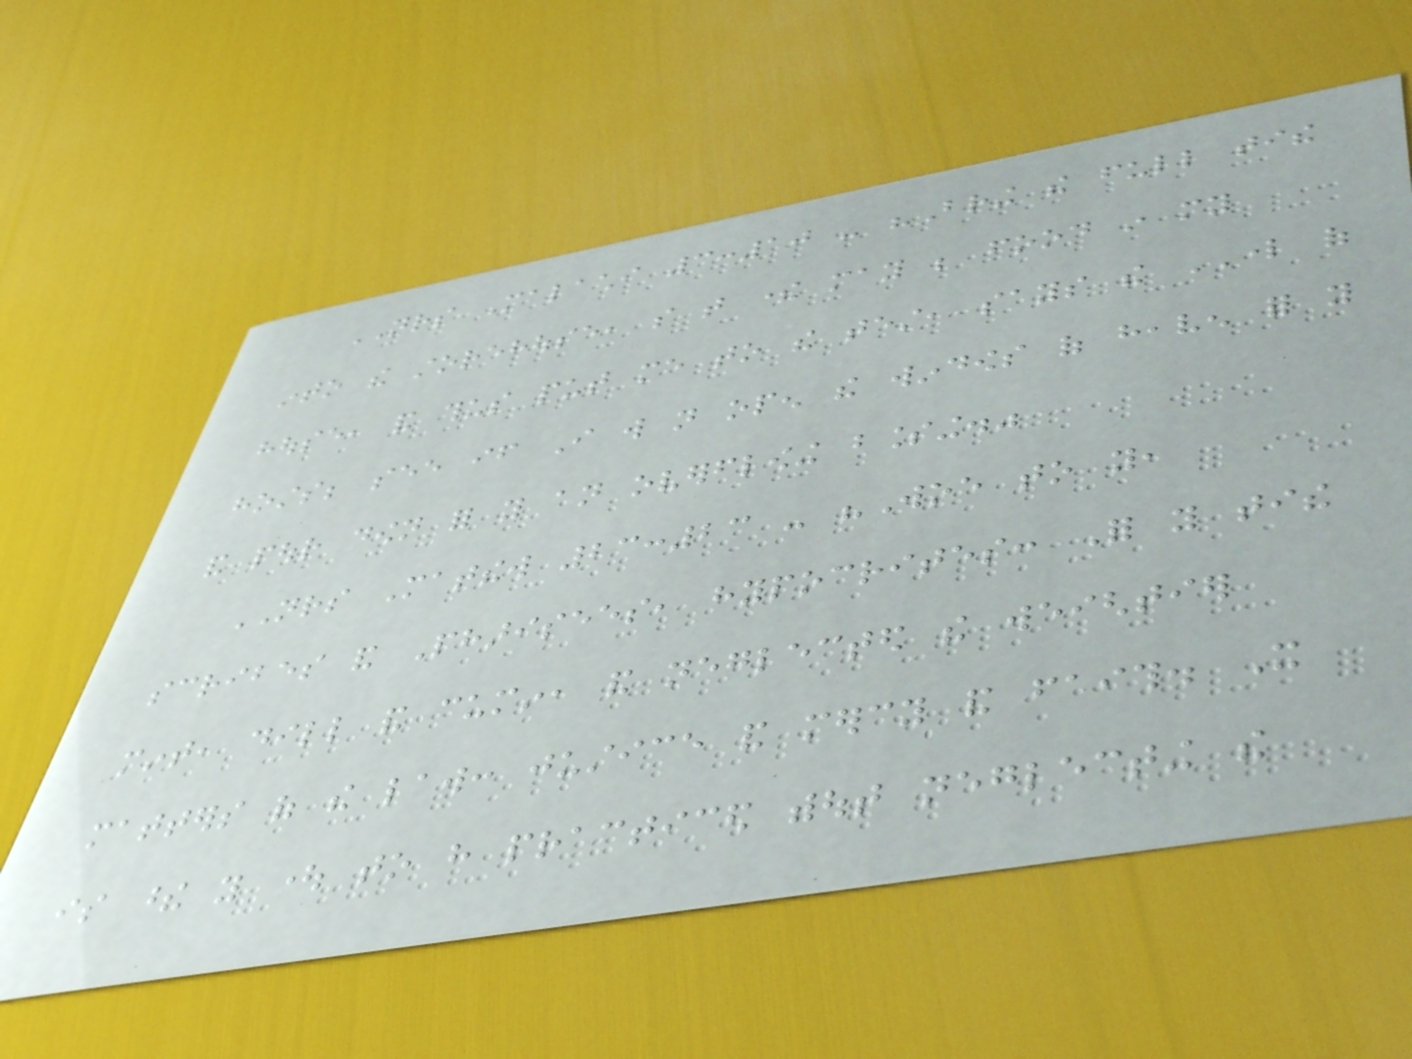NRS Malachi 3:10 - "Bring the full tithe
into the storehouse, so that there may be food in my
house, and thus put me to the test, says the LORD of
hosts; see if I will not open the windows of heaven for you
and pour down for you an overflowing blessing."
NRS Matthew 23:23 - "Woe to you,
scribes and Pharisees, hypocrites: For you tithe
mint, dill and cumin, and neglected the weightier
matters of the law: justice and mercy and faith. It
is these you ought to have practiced without neglecting the
